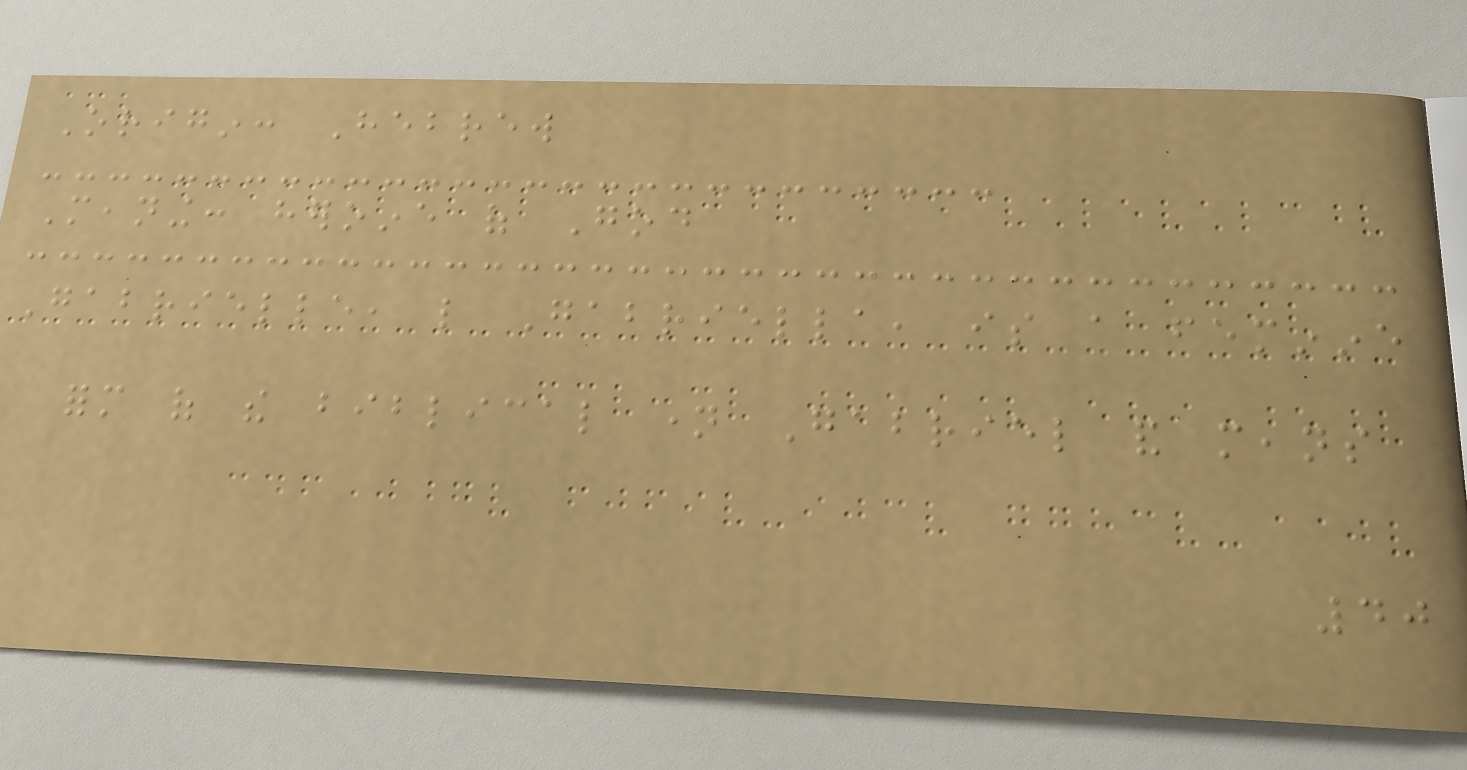Origin: Hebrew
Meaning: heroine of God
Gabrielle, like Gabriella, is a feminine
form of the biblical name Gabriel and means
40
